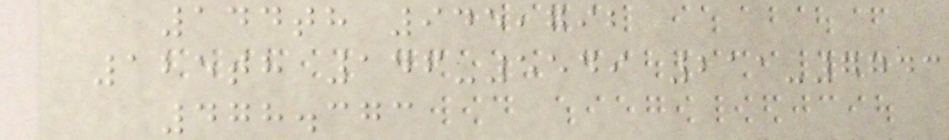144th 945,792
125th 146-5549 211-7743
478.373
